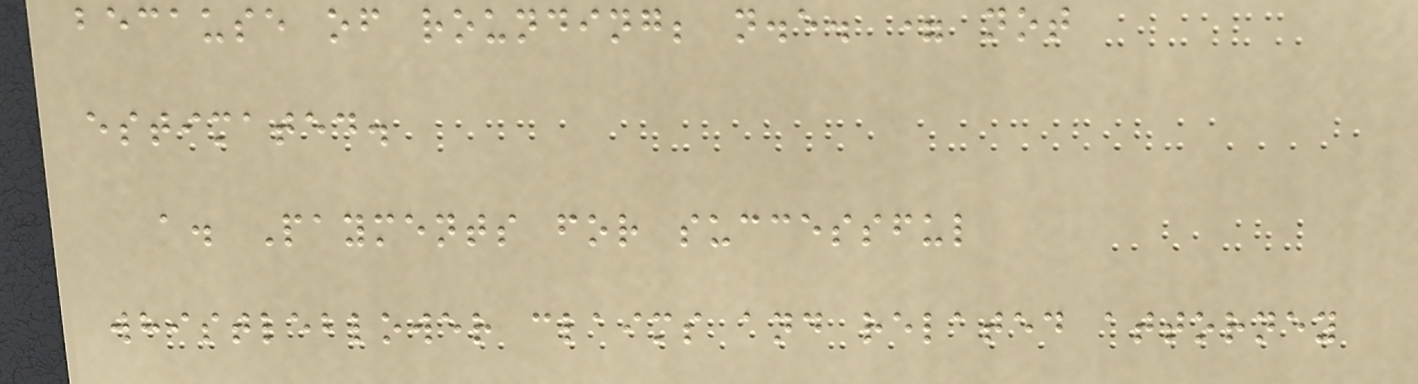because of rounding; n.e. = not
estimated.
a. Payments for successful
whistleblower claims and related attorney
